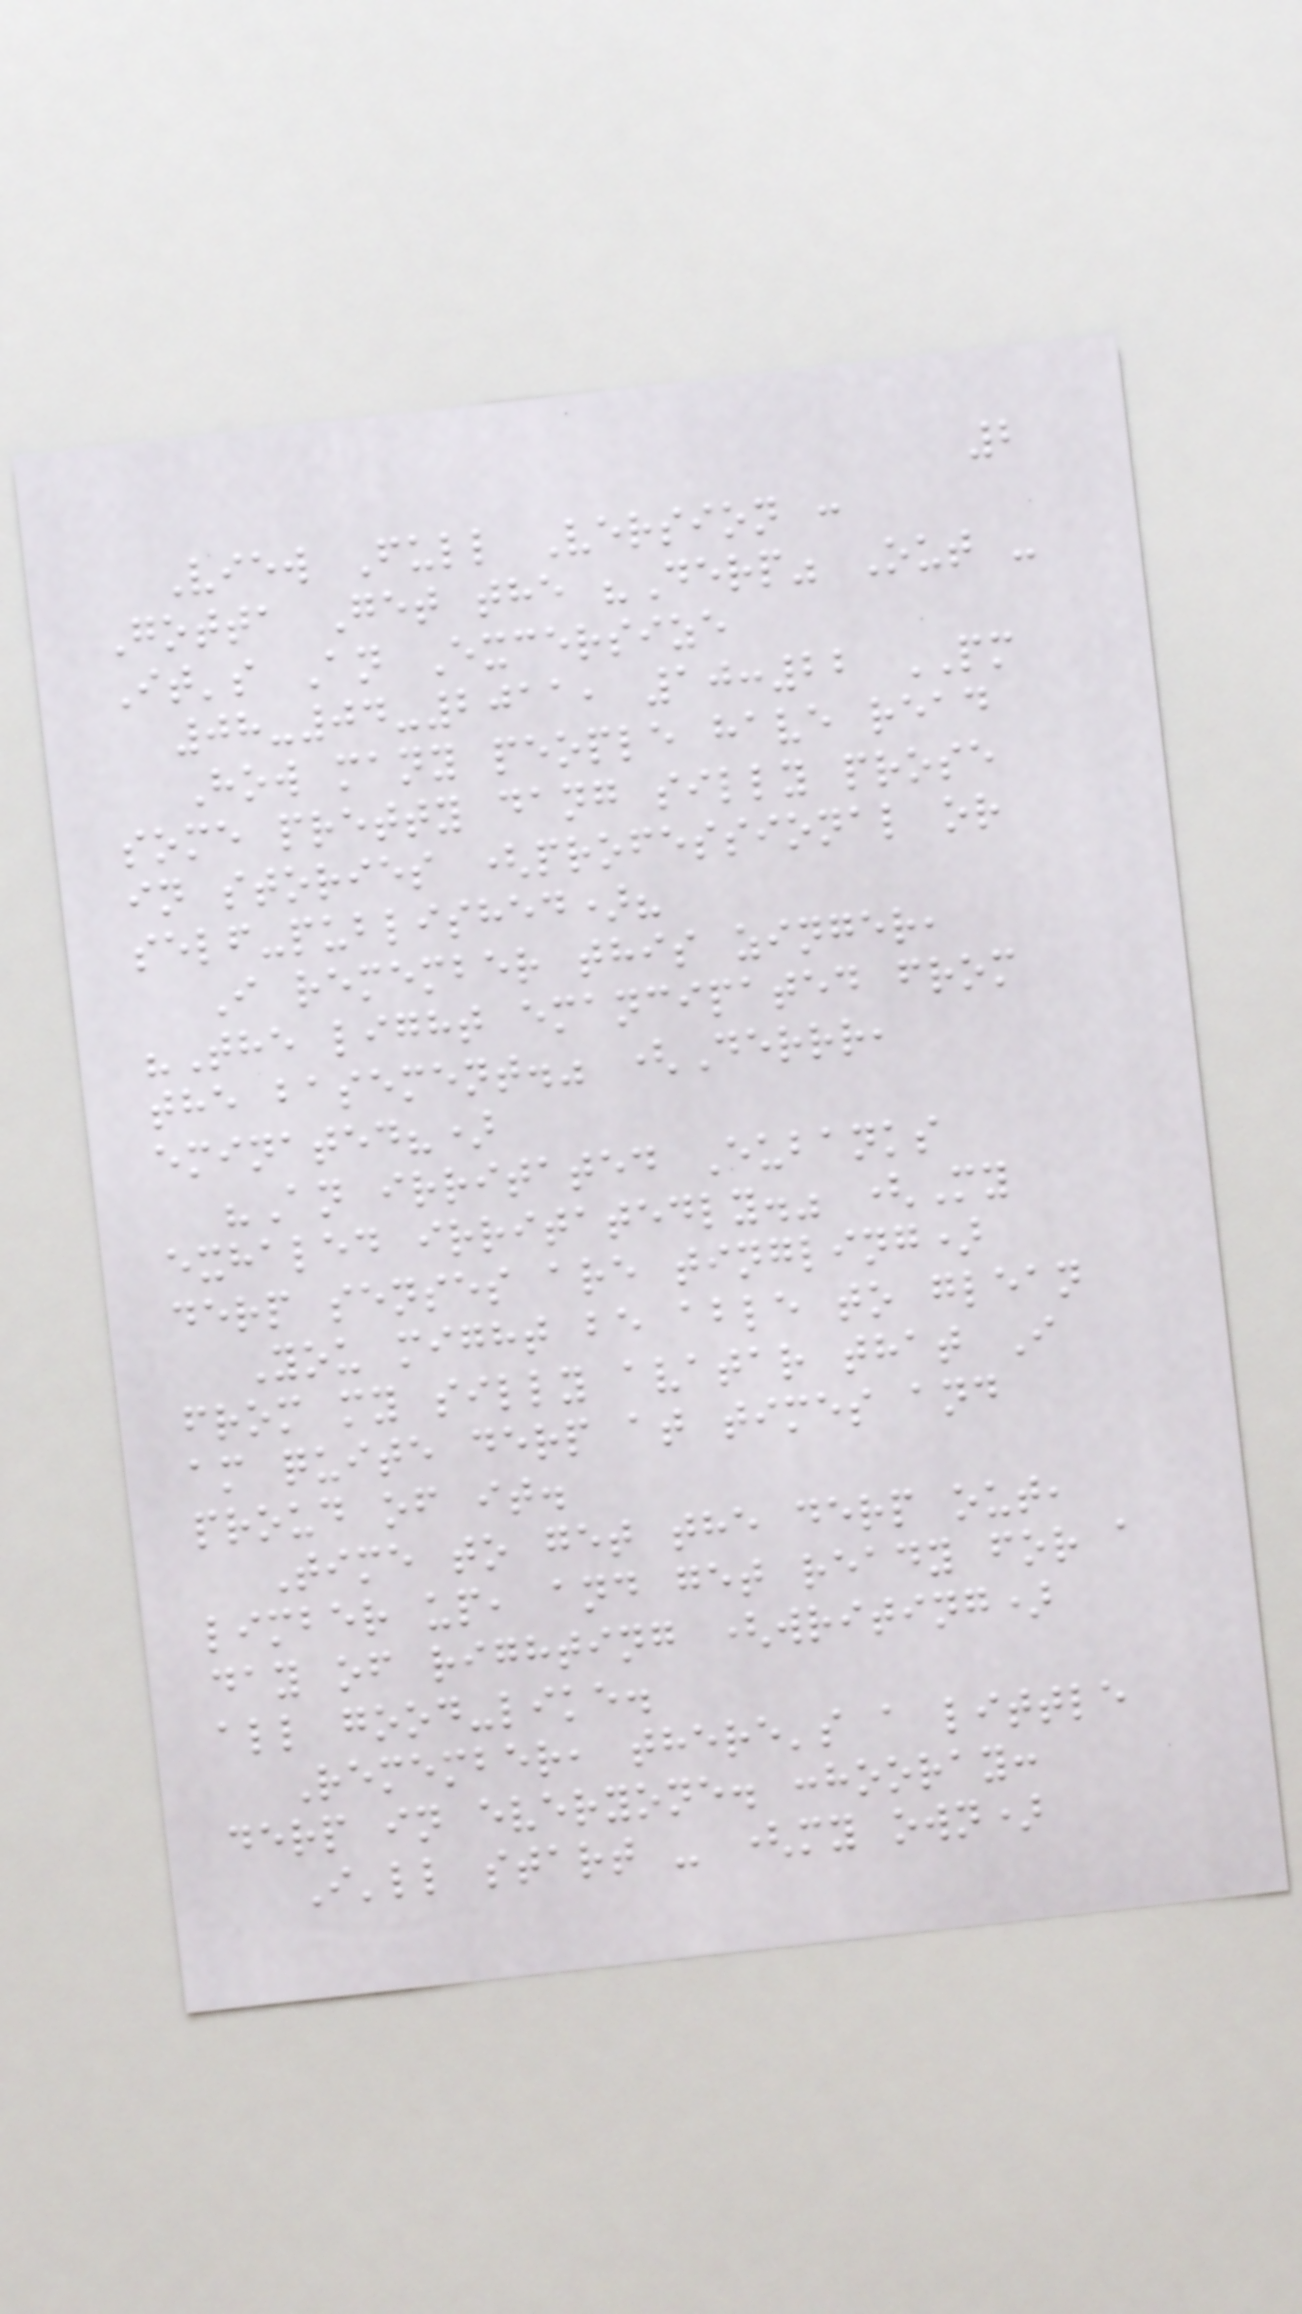2
View Full Version :
Gotta Get the "Derp" Out -
It's An Excersize
08-04-2011, 10:22 PM
How many people have read
some pretty dang silly prose
in stories (professional or
self-published)?
I remember this zinger,
"The light emancipated from
the basement." (Derrr,
eminated?)
"An irritated Eubanks
exhaled irritatedly." (My
derp senses are tingling)
You might be able to glean
from my silly avatar that I
am quite derp at times and
proud of it.
Time to get the derp out,
limber up, and get ready for a
day of righting (writing)
all good-like.
Remember, there's a little
derp in everyone. :hooray:
I'll start - (my own)
